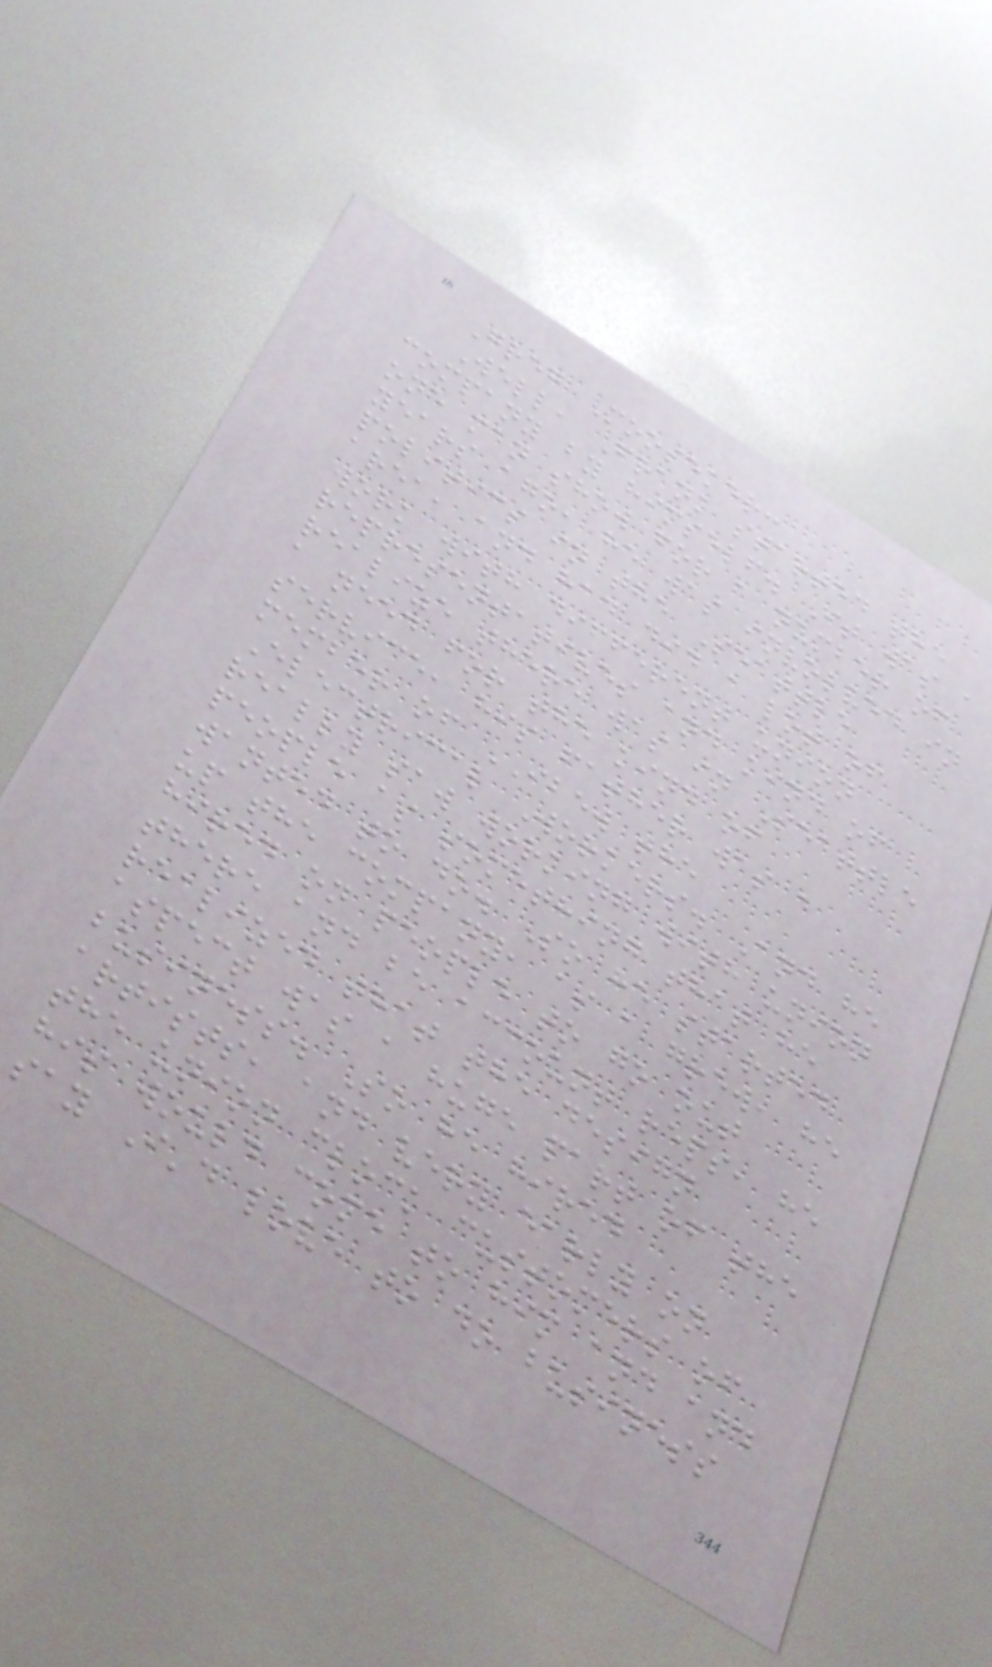Greg Mooseker:
Well, Frank started the
company by himself. It was a
one man show for a number of
years ago, he was involved in
politics in the Seattle
area, and had did a lot of
work with different union
representatives and kind of
realize there was in Seattle
a need for the kind of
service, his father was a
member of IBEW the
Electrical Workers. And he
really saw working with union
people as something that he
wanted to do. So he started
up the company, as a grew, he
hired on people to go out
there and be account reps, he
realized that the design
aspect was a huge part of the
business. So he hired
artists, and very early on
the union clock customers of
his would come to him and and
say I'd love to do business
